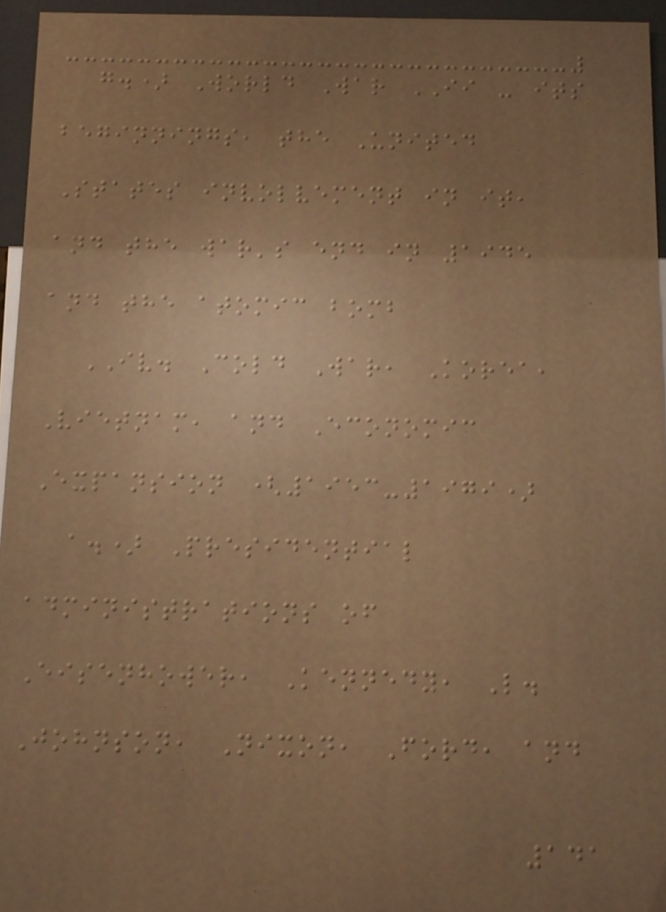g.) World War II - its
beginnings, the United
States involvement in it,
and the war's end in 1945
and the atomic bomb
IV. Cold War, Korea,
Vietnam, and Economic
Expansion (1953-1979)
a.) Presidential
administrations of
Eisenhower, Kennedy, L.
Johnson, Nixon, Ford, and
141
